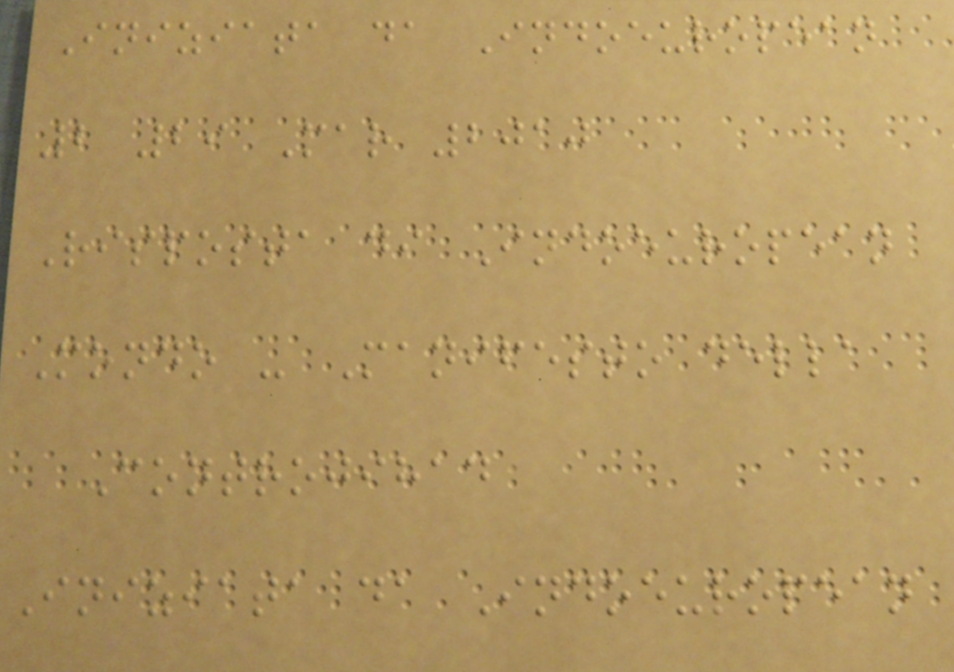Iniziata da Indoeuropean
2 29 Mar 2010
Risposta di Indoeuropean
Mondo - Manifesto della
Controjihad
Iniziata da Indoeuropean
